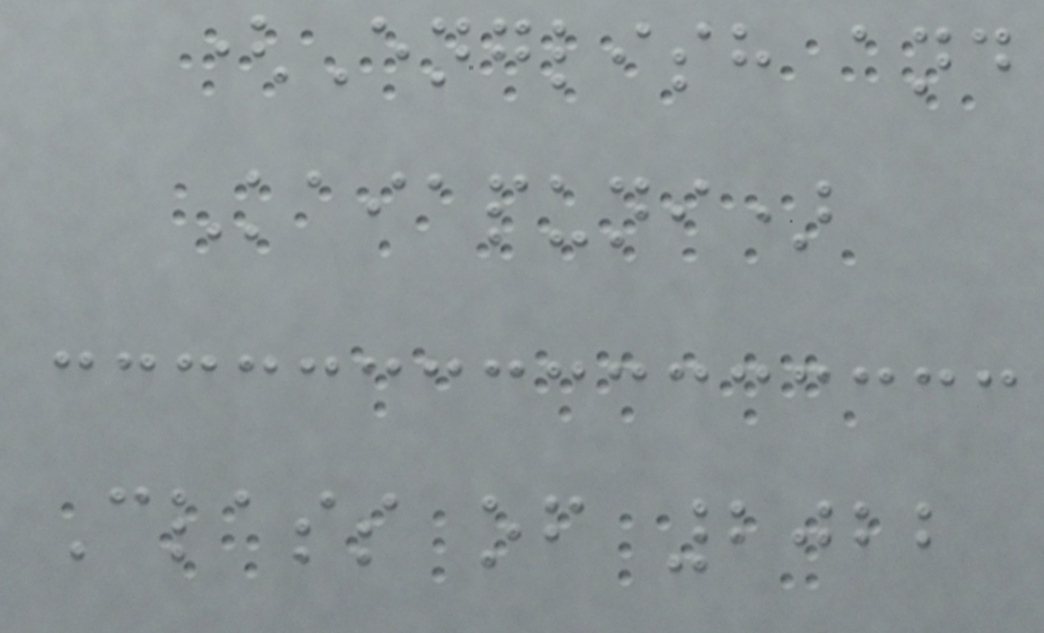(English and
Kaiapuni)
Class of 2022
